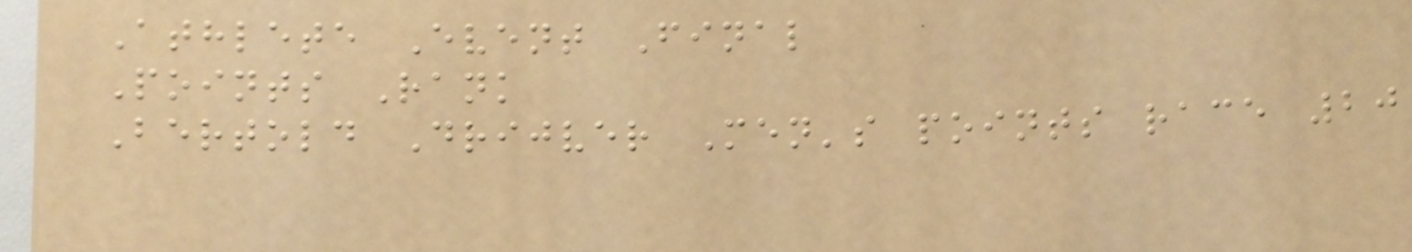Athlete Event Final
Points Rank
Bertold Drijver Men's points race 20
